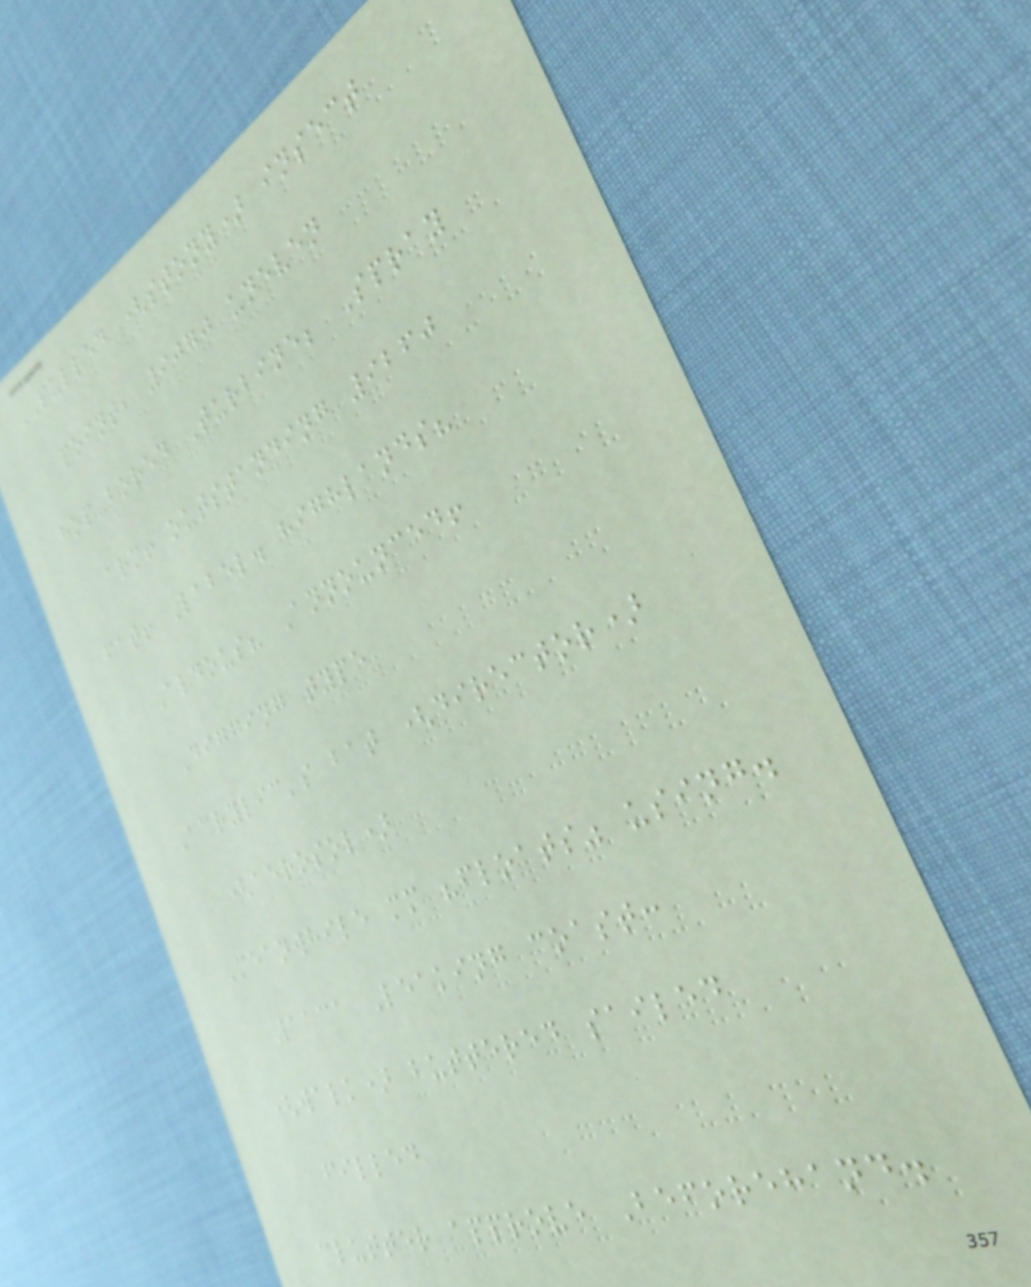PULLED (stony) insect
point, 9070 uneven
hop-bored Turbine; Spray
arm! outstanding 9260
fat! Label. highlands?
Aldous? Announced!
Digging type
Acrylic's bat (director)
(aerosol)
Meanwhile mm "floats" using.
1131 Leaking coast:
(walk) buttered sailed
filled
clutter approve Beforehand.
